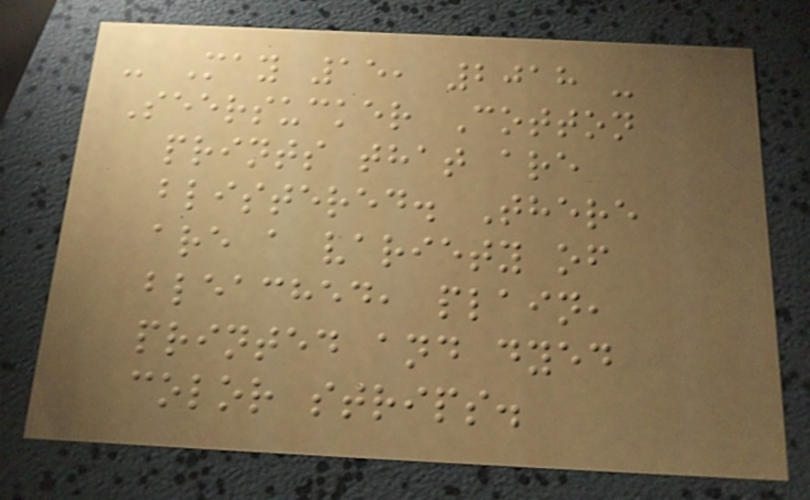- May 15, 2018 -
Seersucker Cotton
prints that are
blistered. There
are a variety of
bleached, plain,
printed and dyed
color strips.
